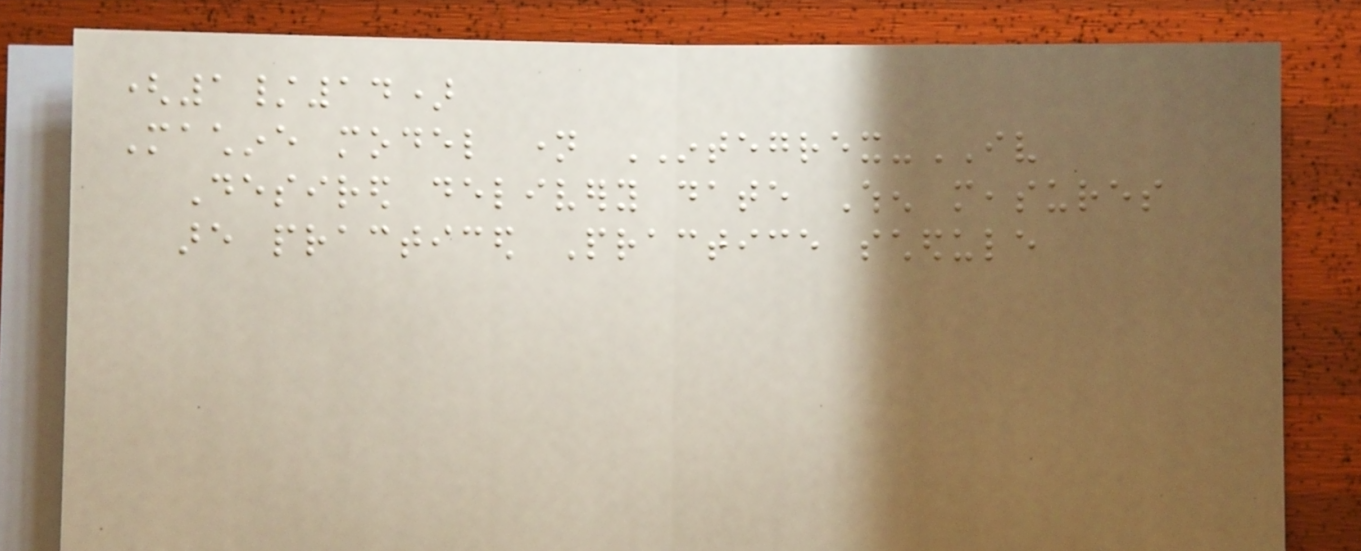(1/14)
Machine model name INTEGREX-IV
Desired delivery date When measures
are practiced Practice schedule
